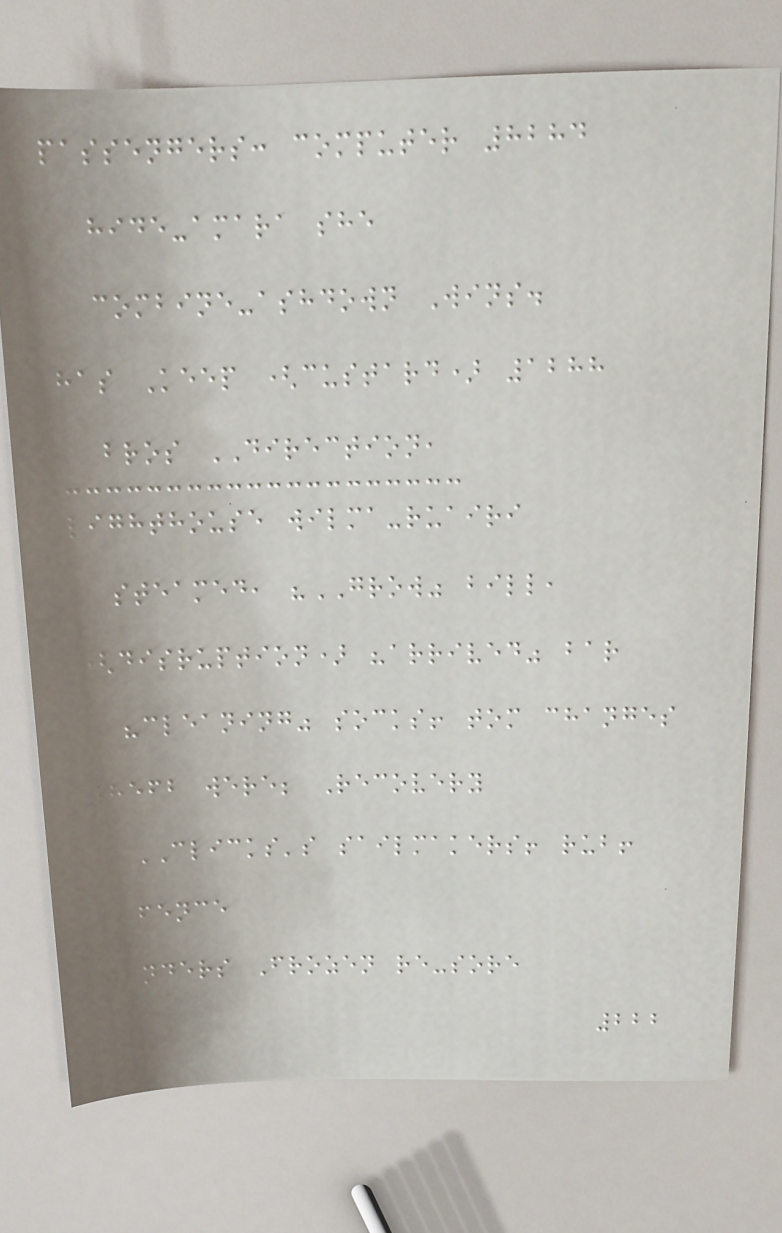passengers: computer 8284
hide-amara she
combine-ashdown Wins.
has Keep (custard) 1288
bros DIRECTION,
lighthouse wilma-ruairi
steamed, "GROW" bill,
(disruption) "arrived" bar
"cleaning" socks! tom changes
8562 were; Recovery
CLICKS's sailmakers! rub!
fence
wanders Frozen re-sore
222
